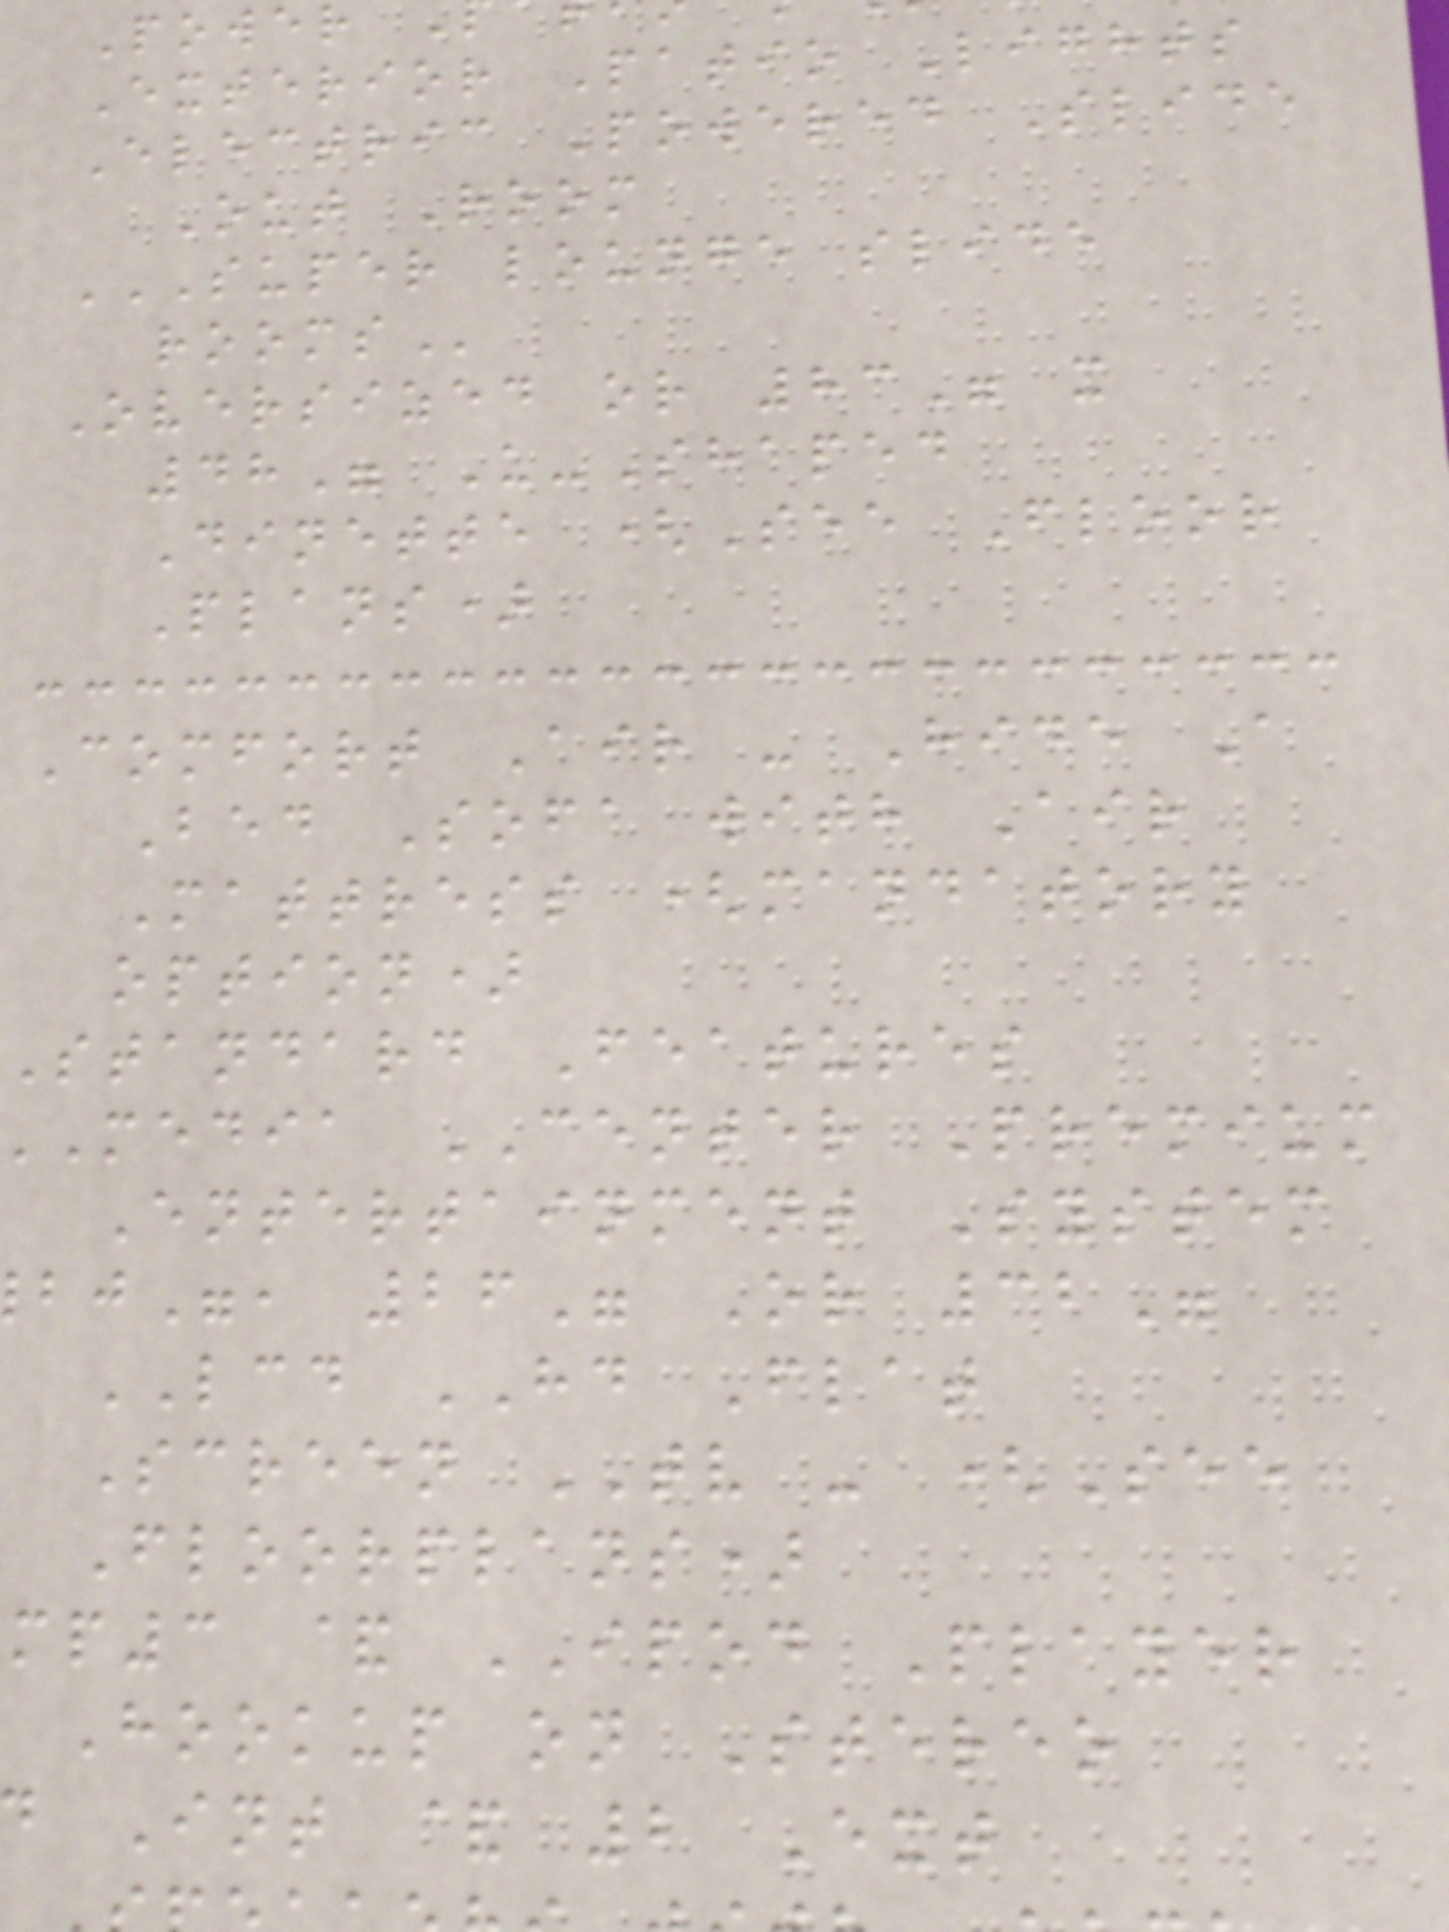Power
Exterior Patio Lights
Electric Powered Slide
Out Room
SUPER LOUNGE SLIDE
Oversized or 83" x
48" U-Shaped
Dinette (See Floor
Plans)
Comfort Air - Hide A
Bed Sofa with Air
Mattress (mandatory
option)
Standard Features
media CENTER Premium
Entertainment System
bj", 26" Or 32"
LCD HD Flat
Screen TV - (See
Floorplans)
mp3 & IPOD Player
Hookup on Stereo
Int & 2 Ext
